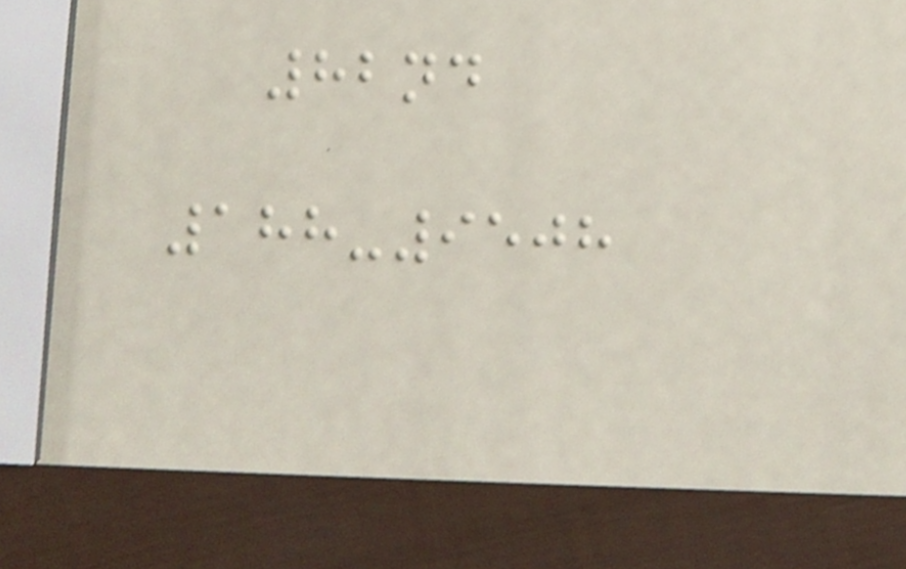82nd
188-9508
